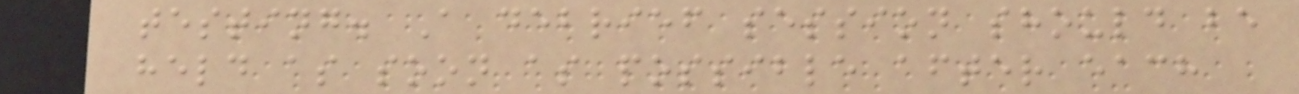testing. A debrief session should be
held as soon as possible after each
